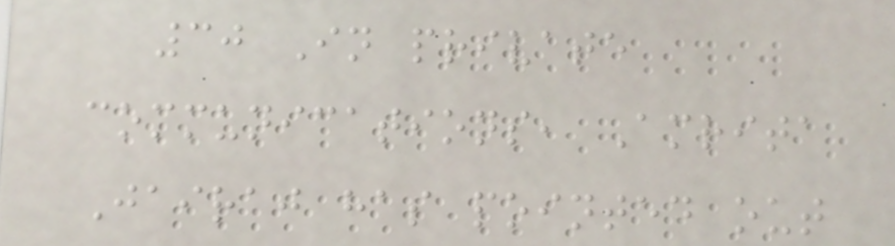30 In private
communications, Amrita
Jairaj has pointed out
